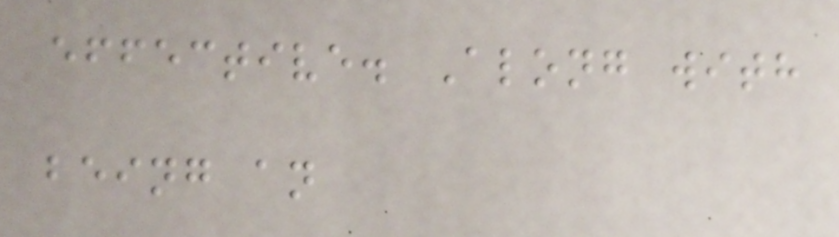effective. Along with
being an
